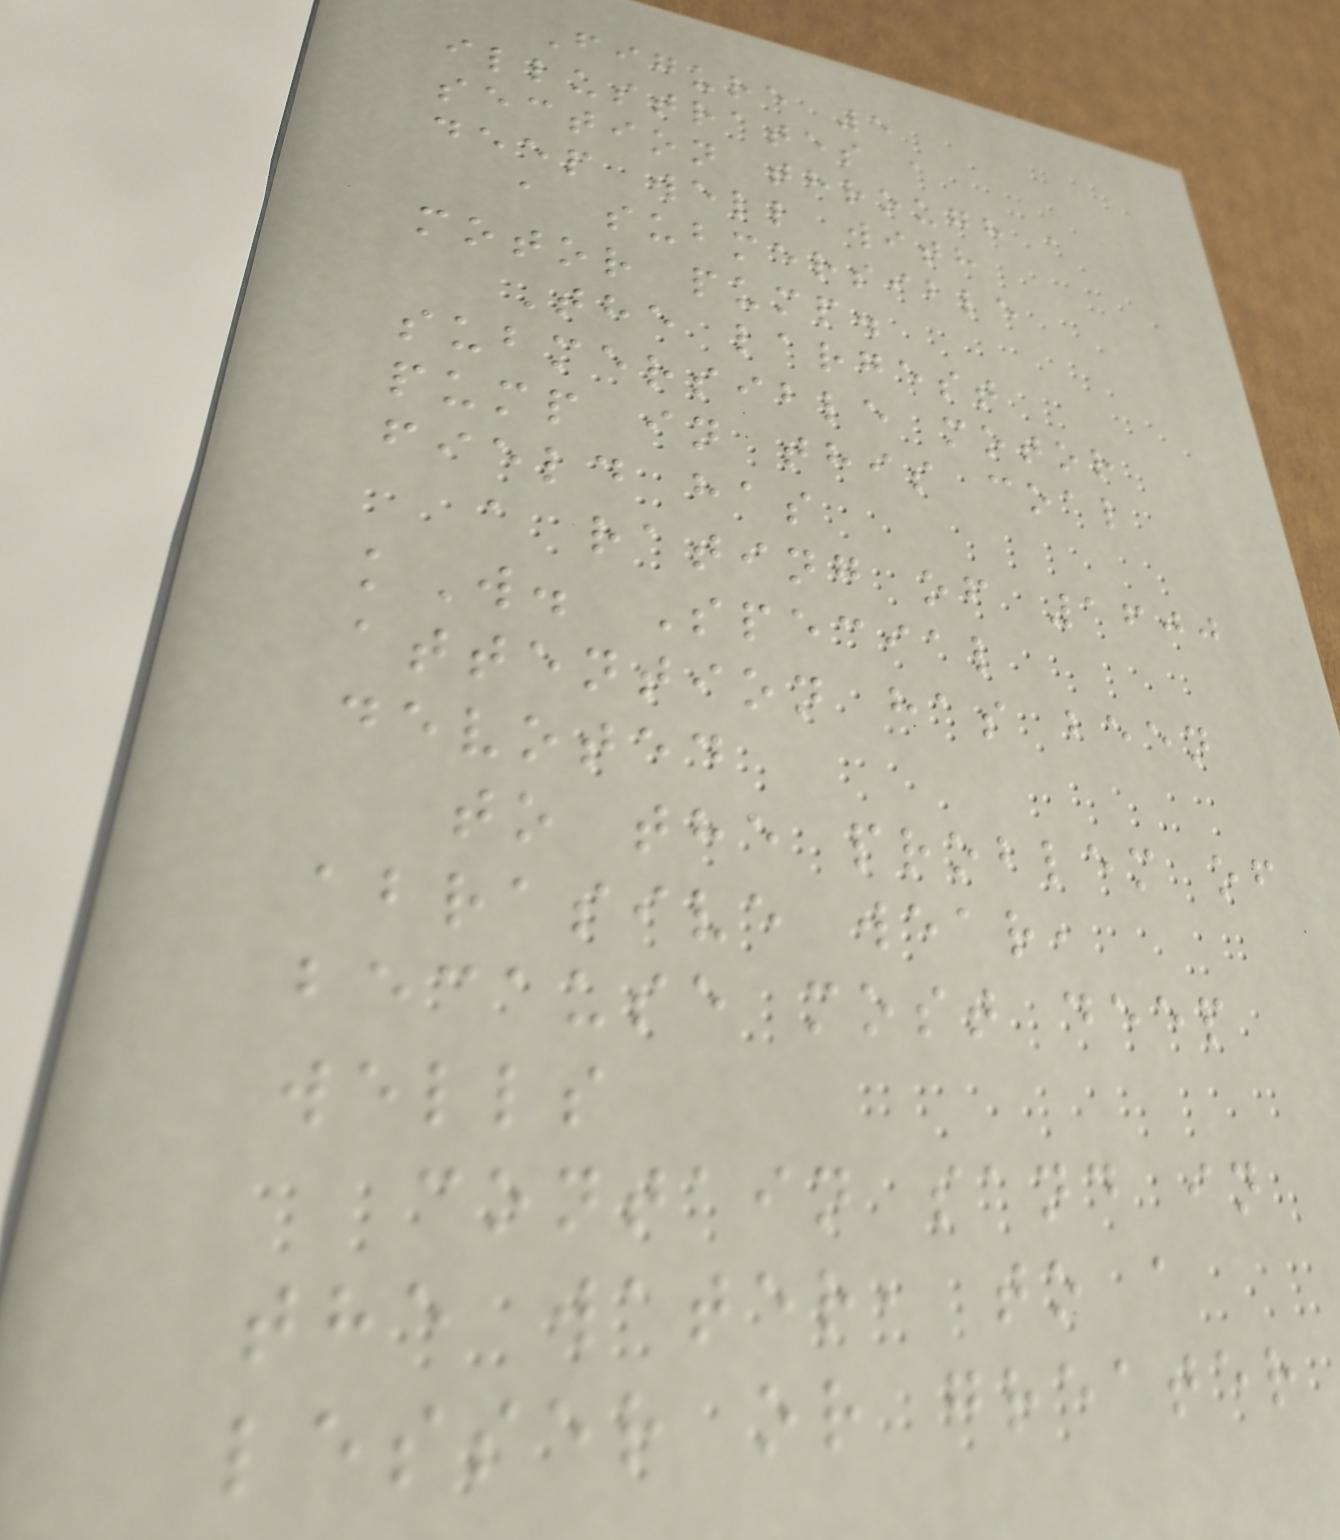Figure 5
illustrates a
section through a
deep well with
a submersible
motor pump.
The largest
submersible motor
pump in this coal
field has
a rating of 1600
kW. Special
attention has been
devoted
to the problem of
abrasive wear,
because most deep
wells
contain sand in
the water, to a
lesser or greater
